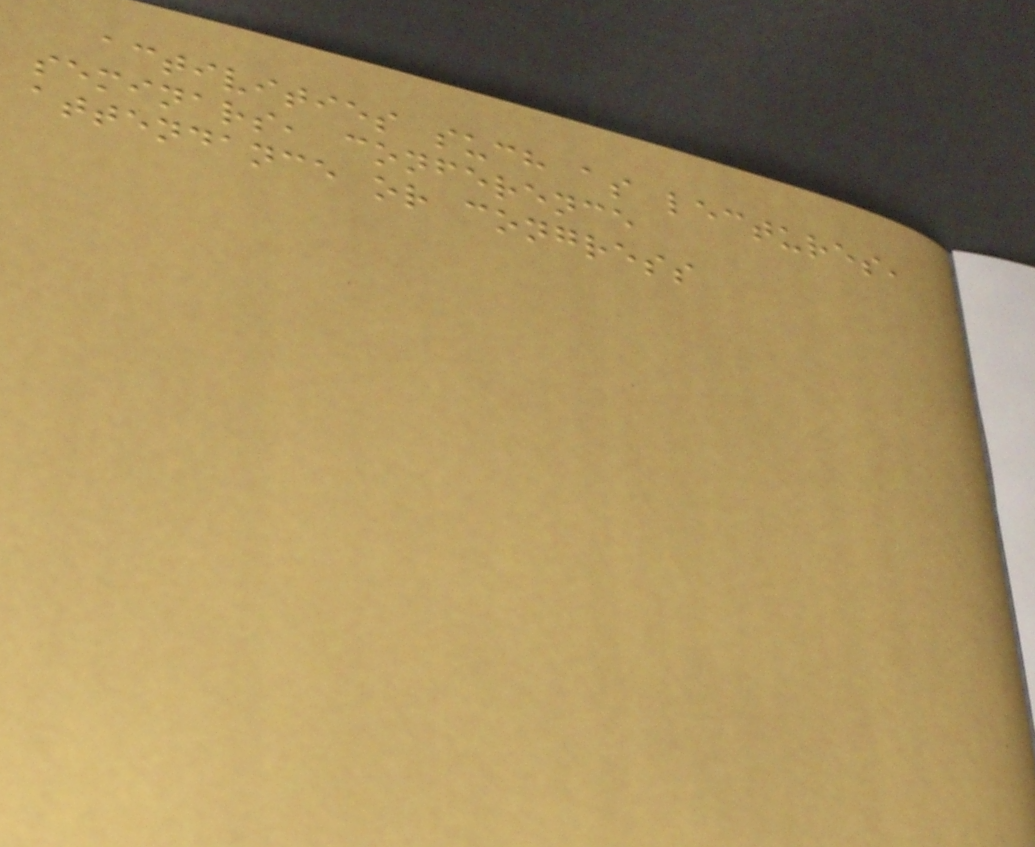activities such as lectures,
seminars, conference
attendance or congress
